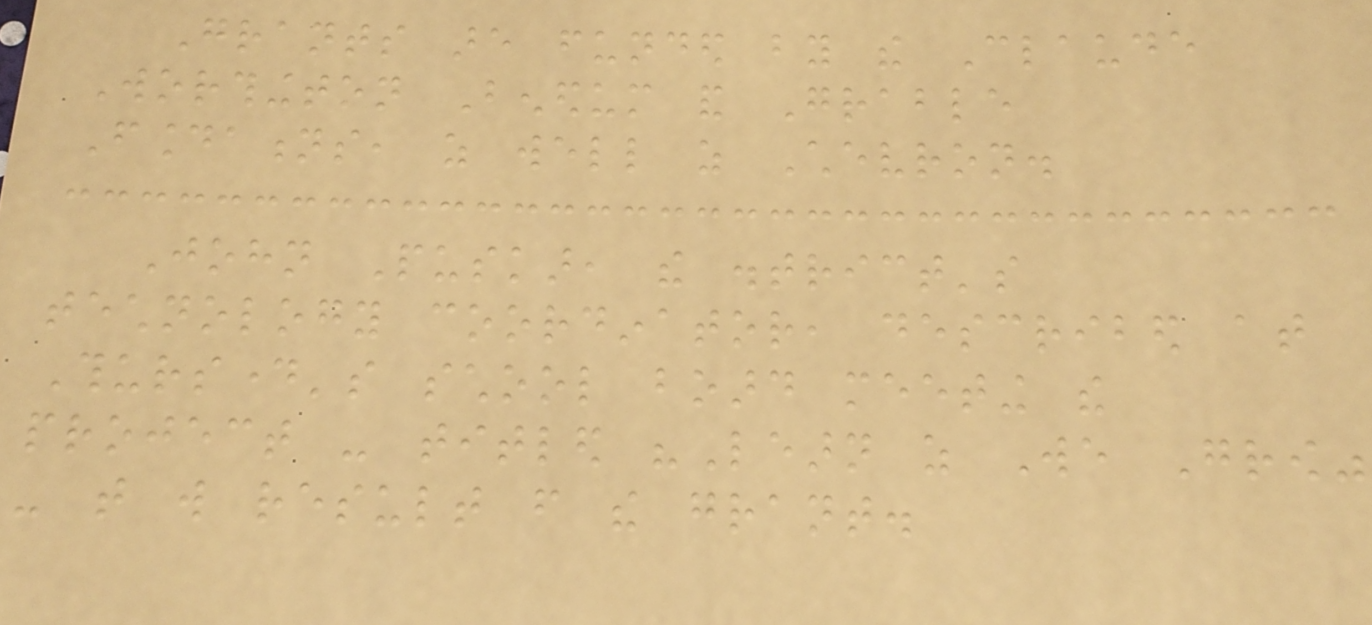Grants are funded by the Claude
Worthington Benedum and Grable
Foundations, as well as Chevron.
John Puskar, the district's
technology coordinator, described at
Thursday's school board meeting the
project - titled "Learn as We Grow"
- that will result from the grant.
